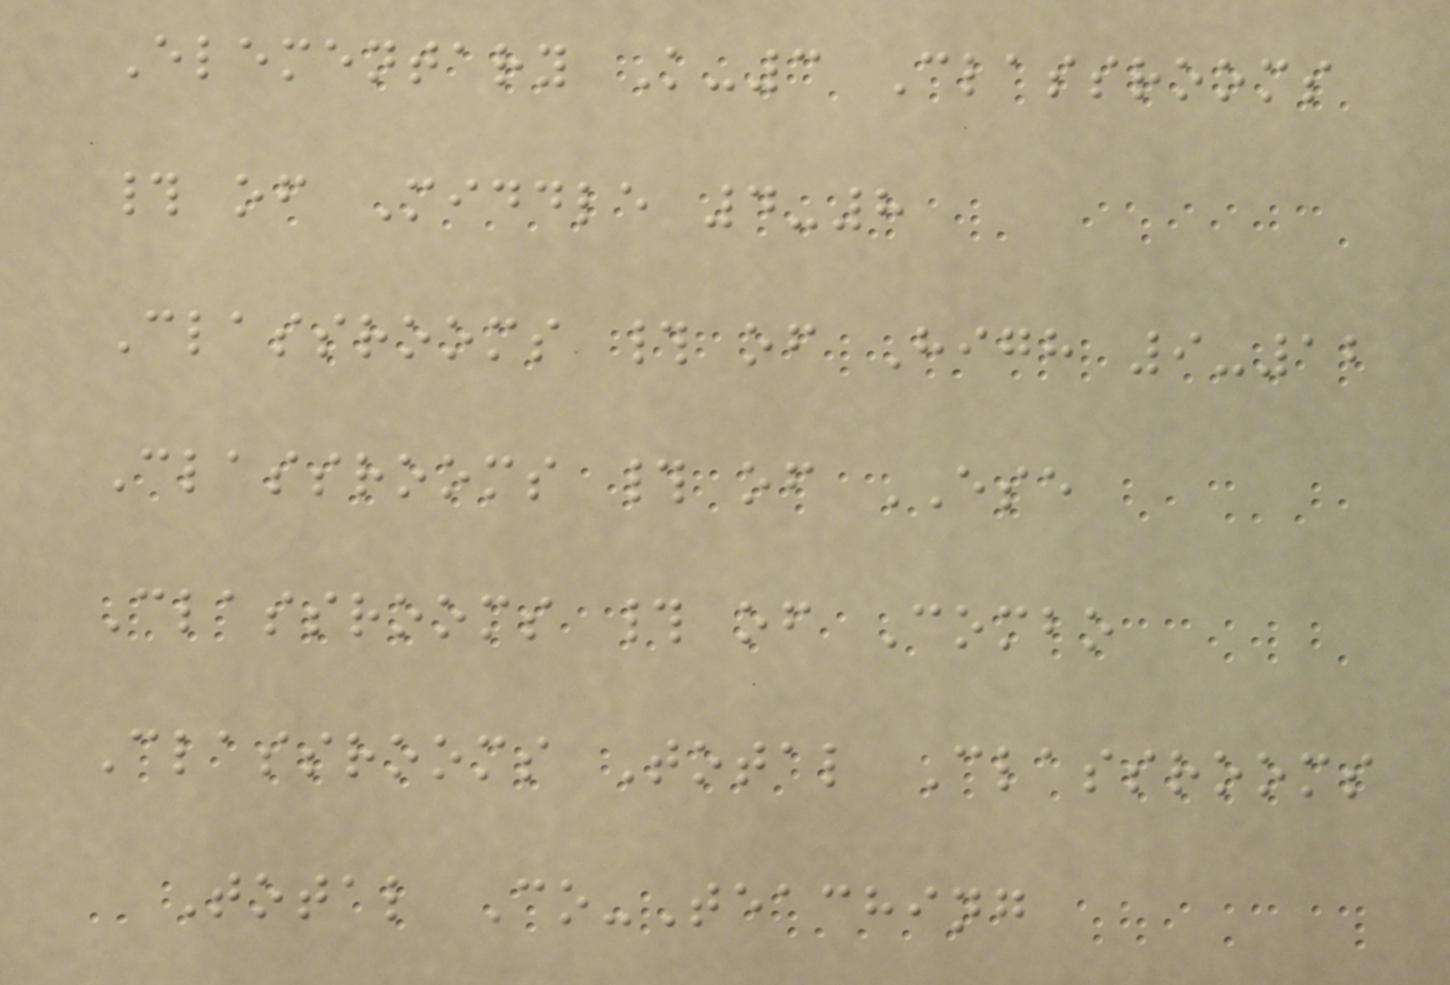Elementary K-3 Classrooms
# of Middle 4-8
Classrooms # of High 9-12
Classrooms # of ESE
Classrooms # of Combo
Classrooms Total Classrooms
Total Co-Teaching
